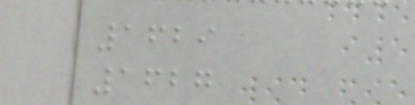1629
1627
